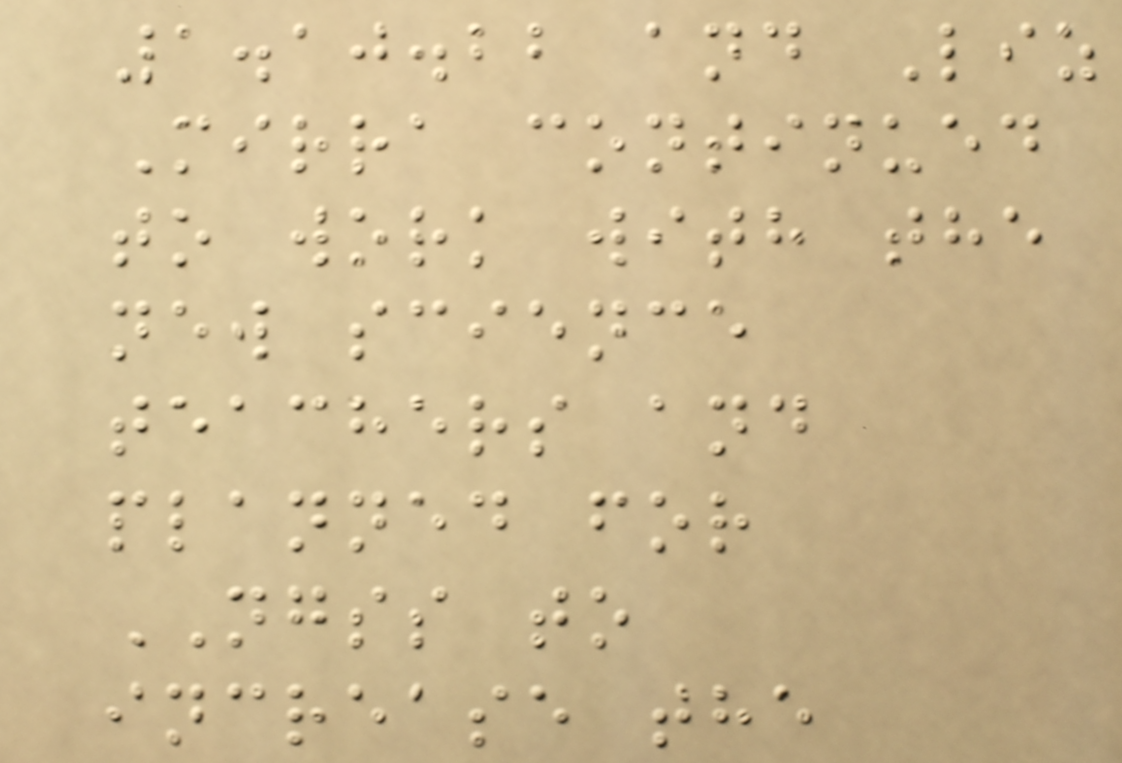1.10.22 and Liz
Mirra continued
to work with the
new science
teachers and
planned for
NGSS to
increase the
